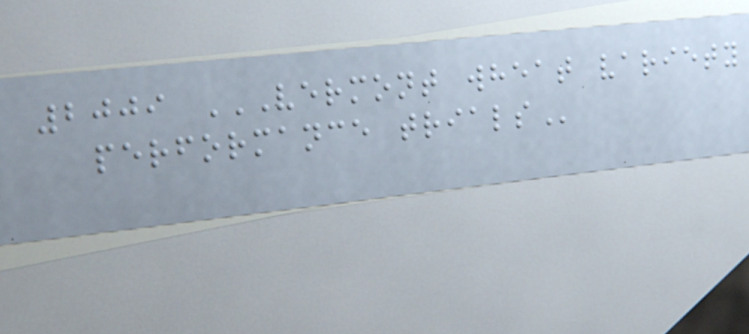2009 VERMONT WHEAT VARIETY
PERFORMANCE TRIALS
